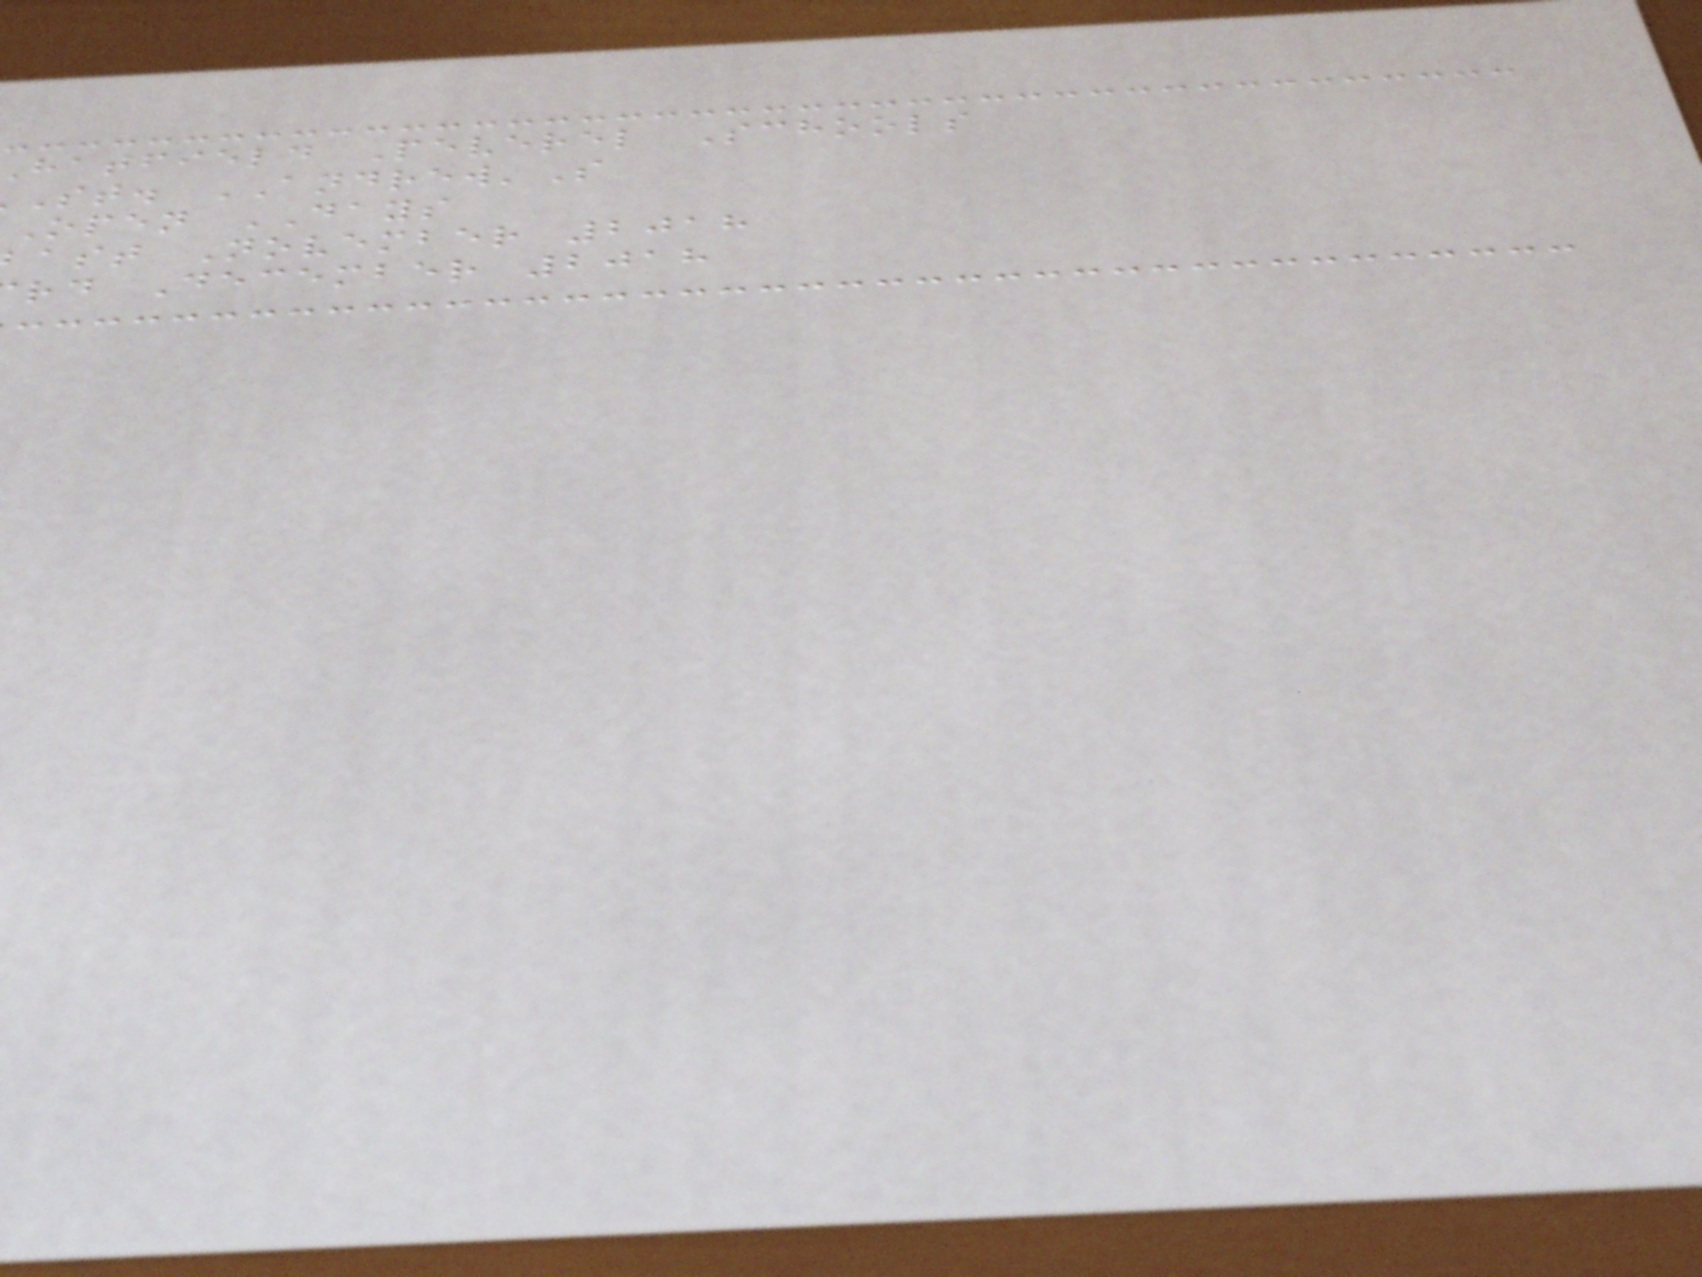hatfield Peverel Schools
st. ANDREW'S
open DAYS
ast November 2018
rd December 2018
